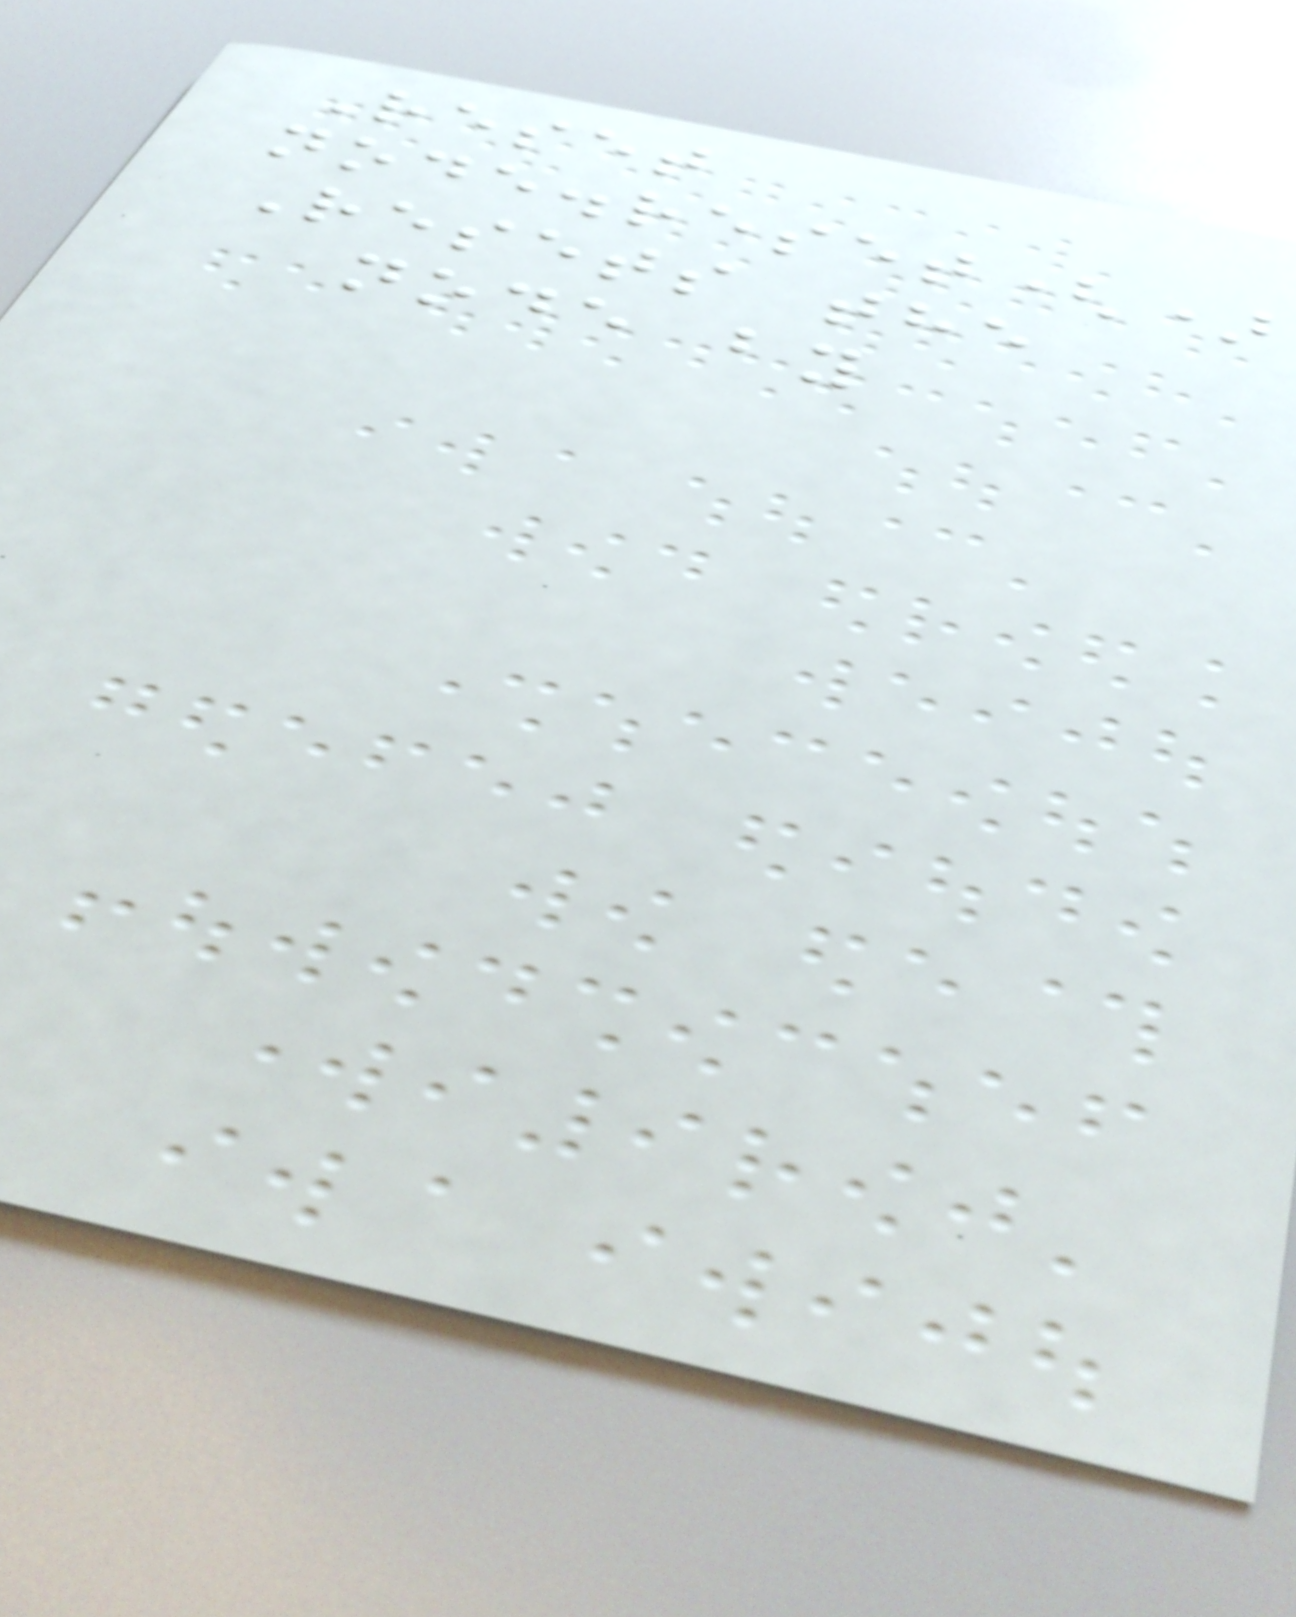Reset
node.reset()
Resets the
node by
